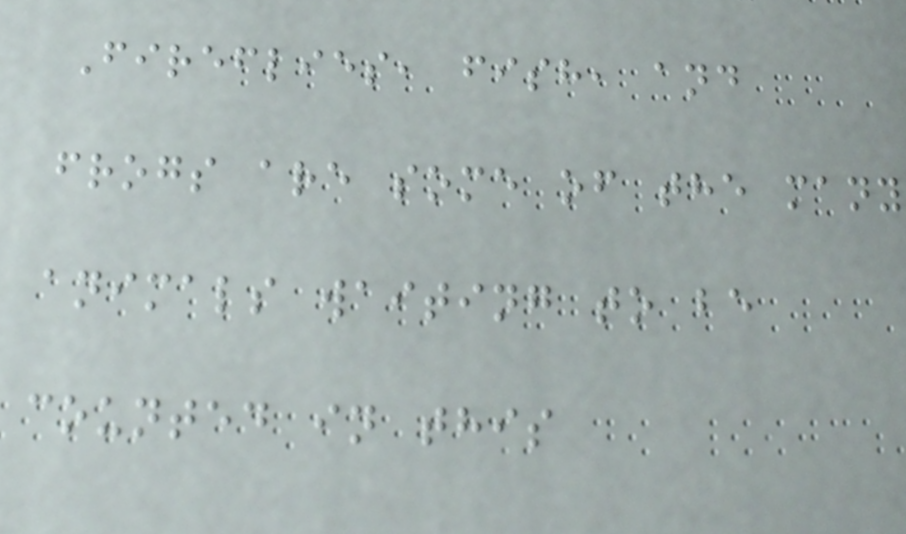Fireflies, fish, and
frogs are some of the many
animals waiting to be
counted in this
